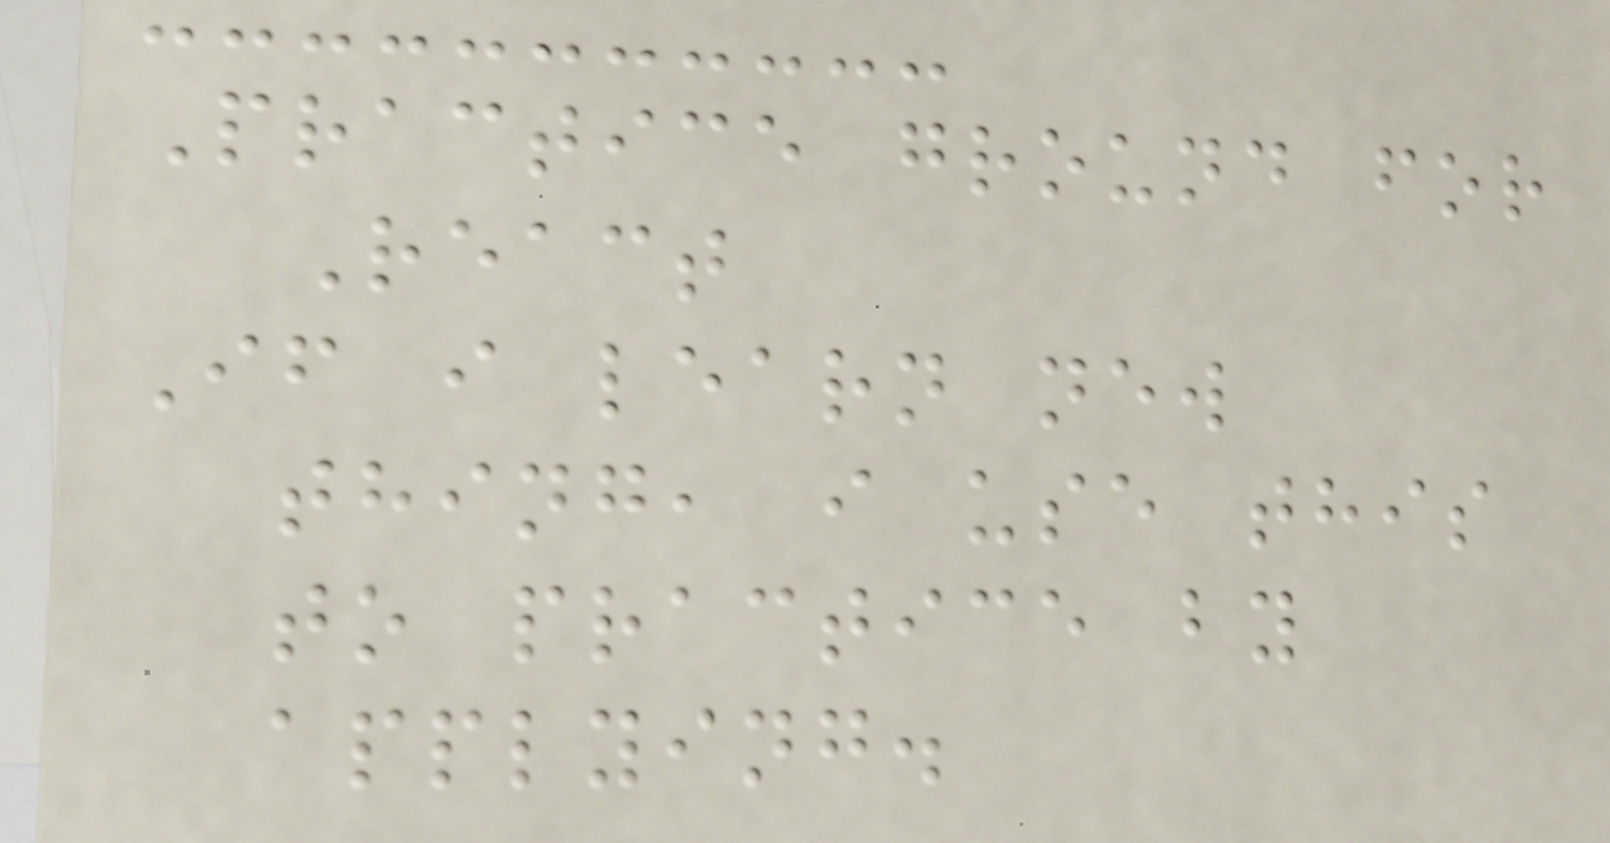Practice ground for
React
If i learn new
thing, i use this
to practice by
applying.
